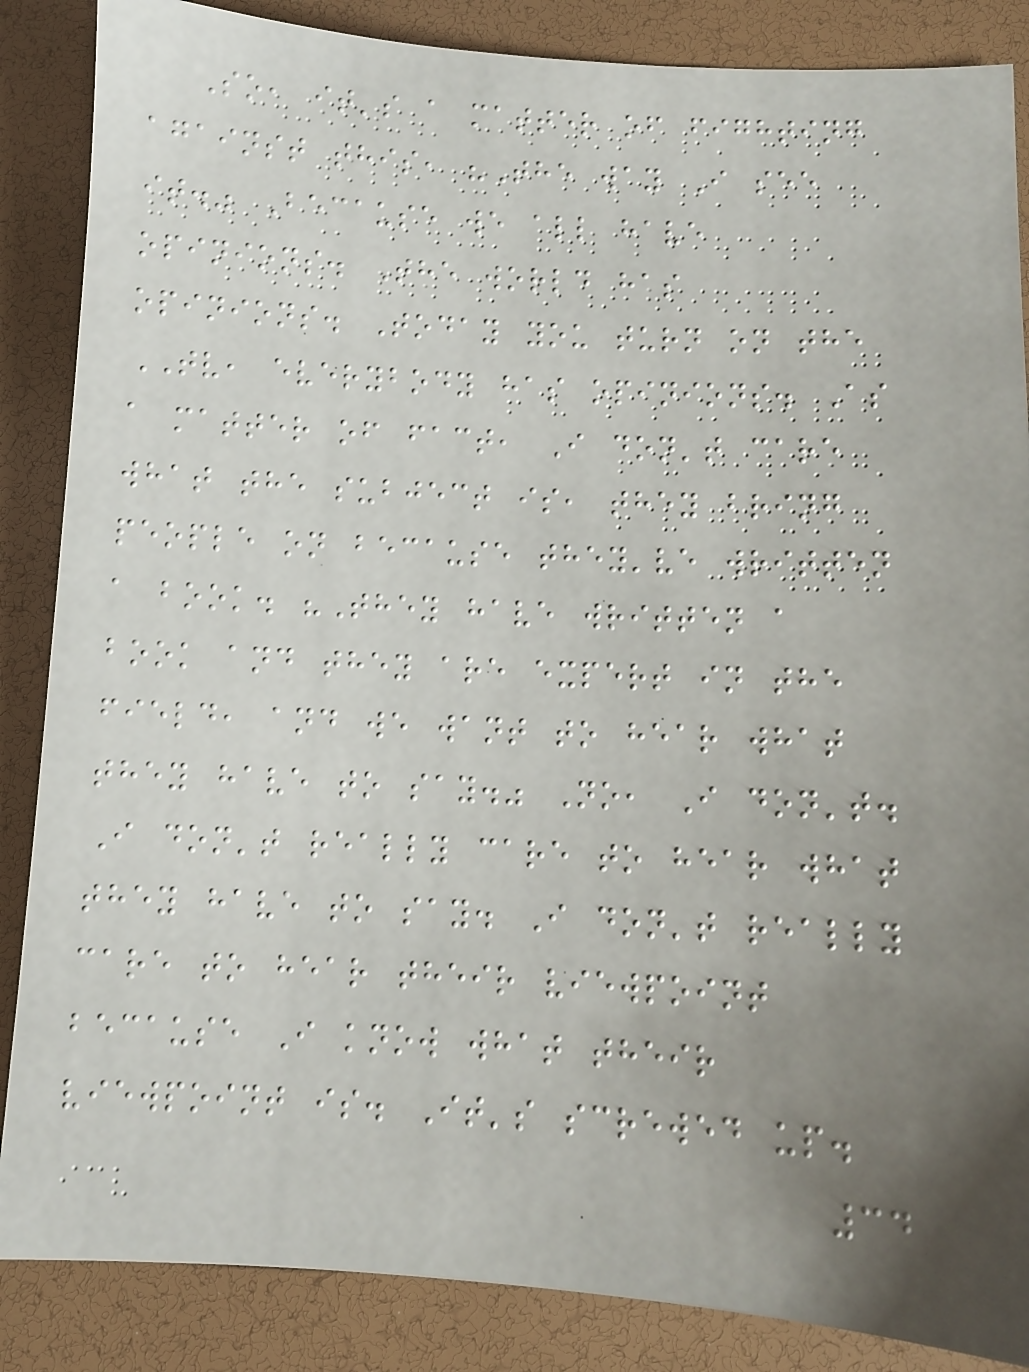So, it's a matter of fighting
against this, "The way I see
it." Because we all have
opinions. The world has
opinions. Today you turn on the
TV, everybody has opinions. As
a matter of fact, I don't care
what the subject is, they bring
people on because they've written
a book. "They have written a
book and they are expert in the
field, and we want to hear what
they have to say." No, I don't.
I don't really care to hear what
they have to say. I don't really
care to hear their viewpoint
because I know what their
viewpoint is. It's screwed up.
34
